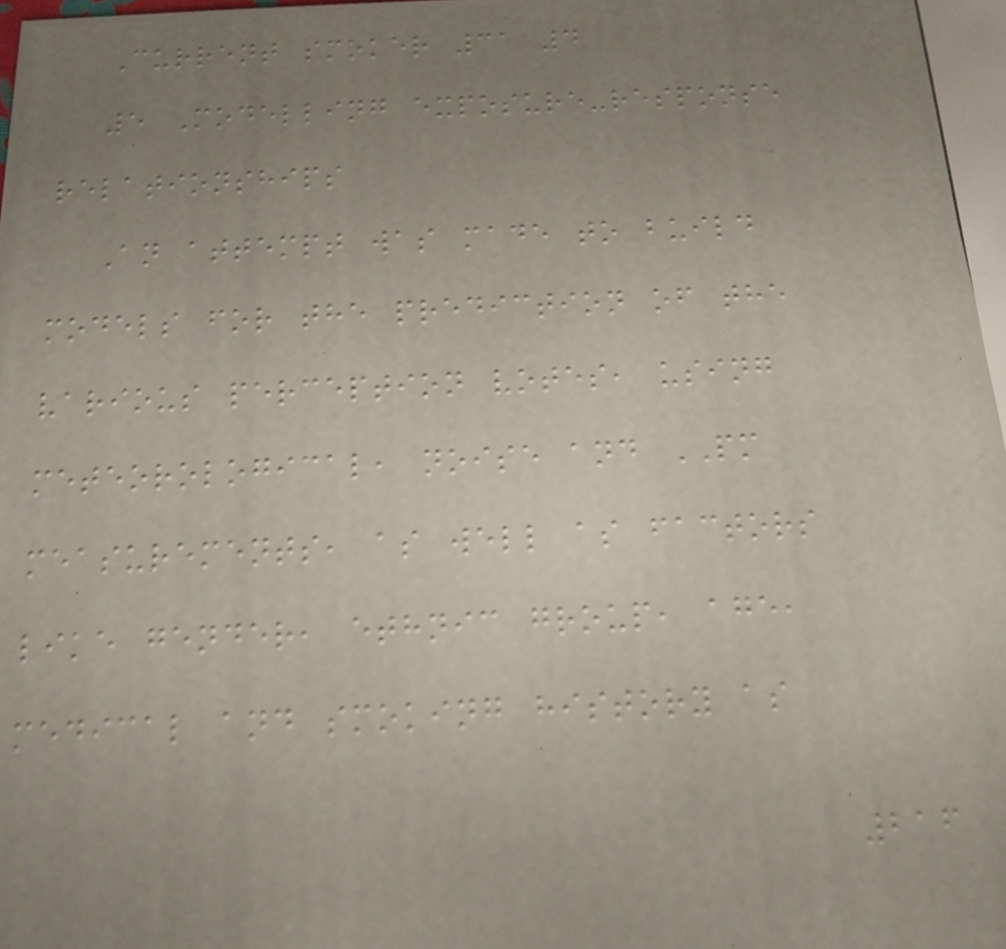Current smoker 31 4
5 Modelling exposure-response
relationships
An attempt was made to build
models for the prediction of the
various perception votes, using
meteorological, noise and PM
measurements, as well as factors
like gender, ethnic group, age,
medical and smoking history as
216
